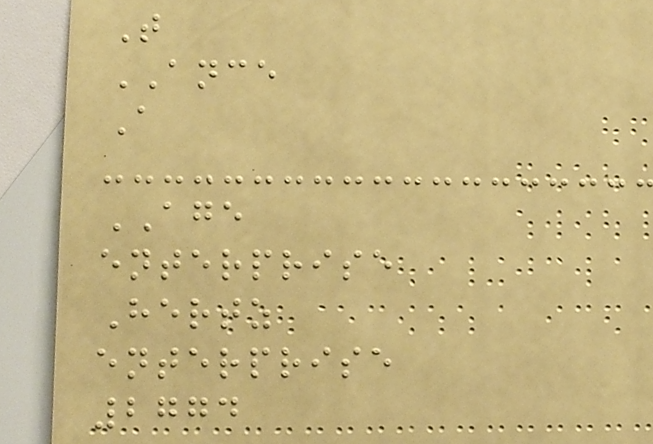T
ANCE
A
AGE
enterprise
Hertz
enterprise
2774
